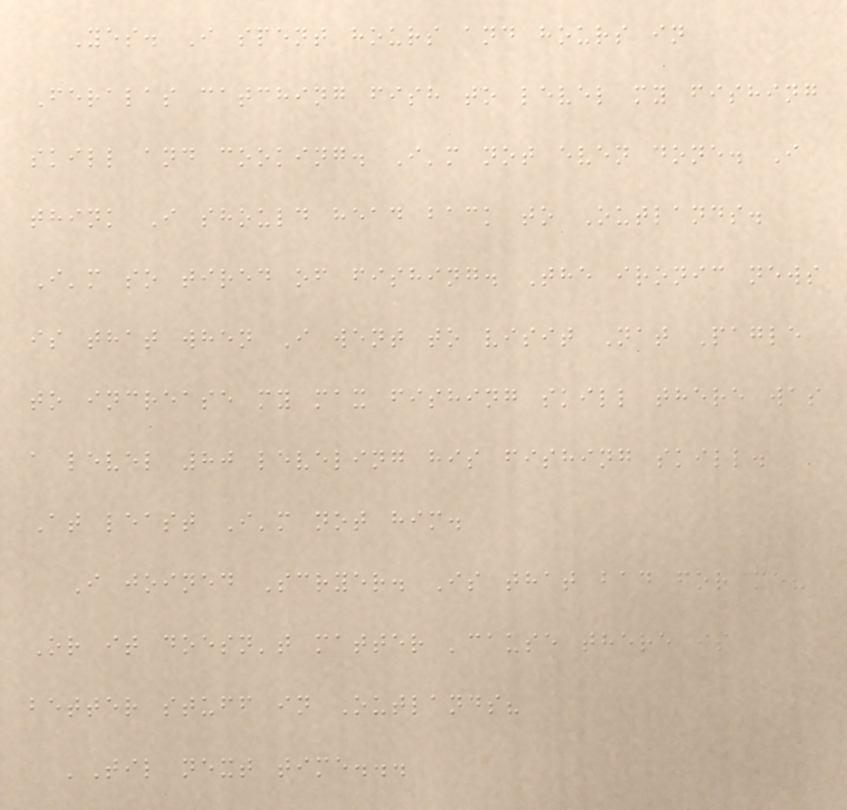Yes. I spent hours and hours in
Feralas catching fish to level my fishing
skill and cooking. I'm not even done. I
think I should head back to Outlands.
I'm so tired of fishing. The ironic news
is that when I went to visit Nat Pagle
to increase my max fishing skill there was
a level 80 leveling his fishing skill.
At least I'm not him.
I joined Scryer. Is that bad for me?
Or it doesn't matter 'cause there is
better stuff in Outlands?
'Til next time...
